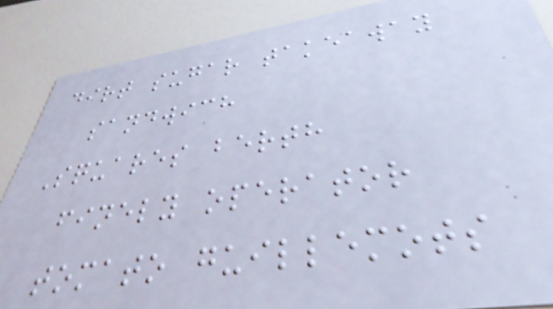dirt sugar takeaway
sandwich
Squares berth
finely operator
tomato guillemots
